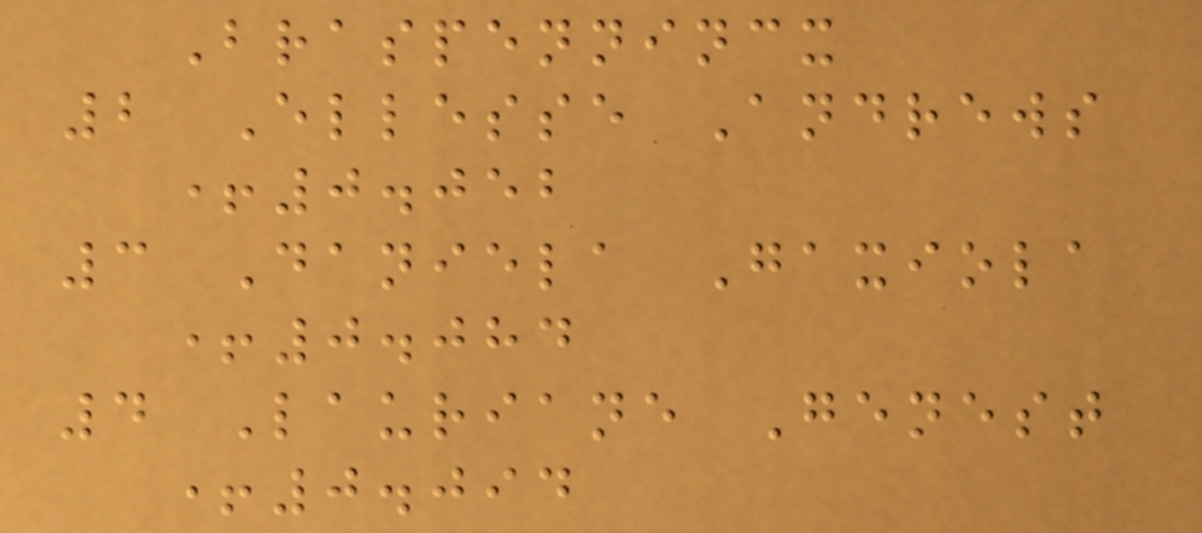Braspennincx
2 Ellesse Andrews
+0.052
3 Daniela Gaxiola
+0.084
4 Lauriane Genest
+0.094
